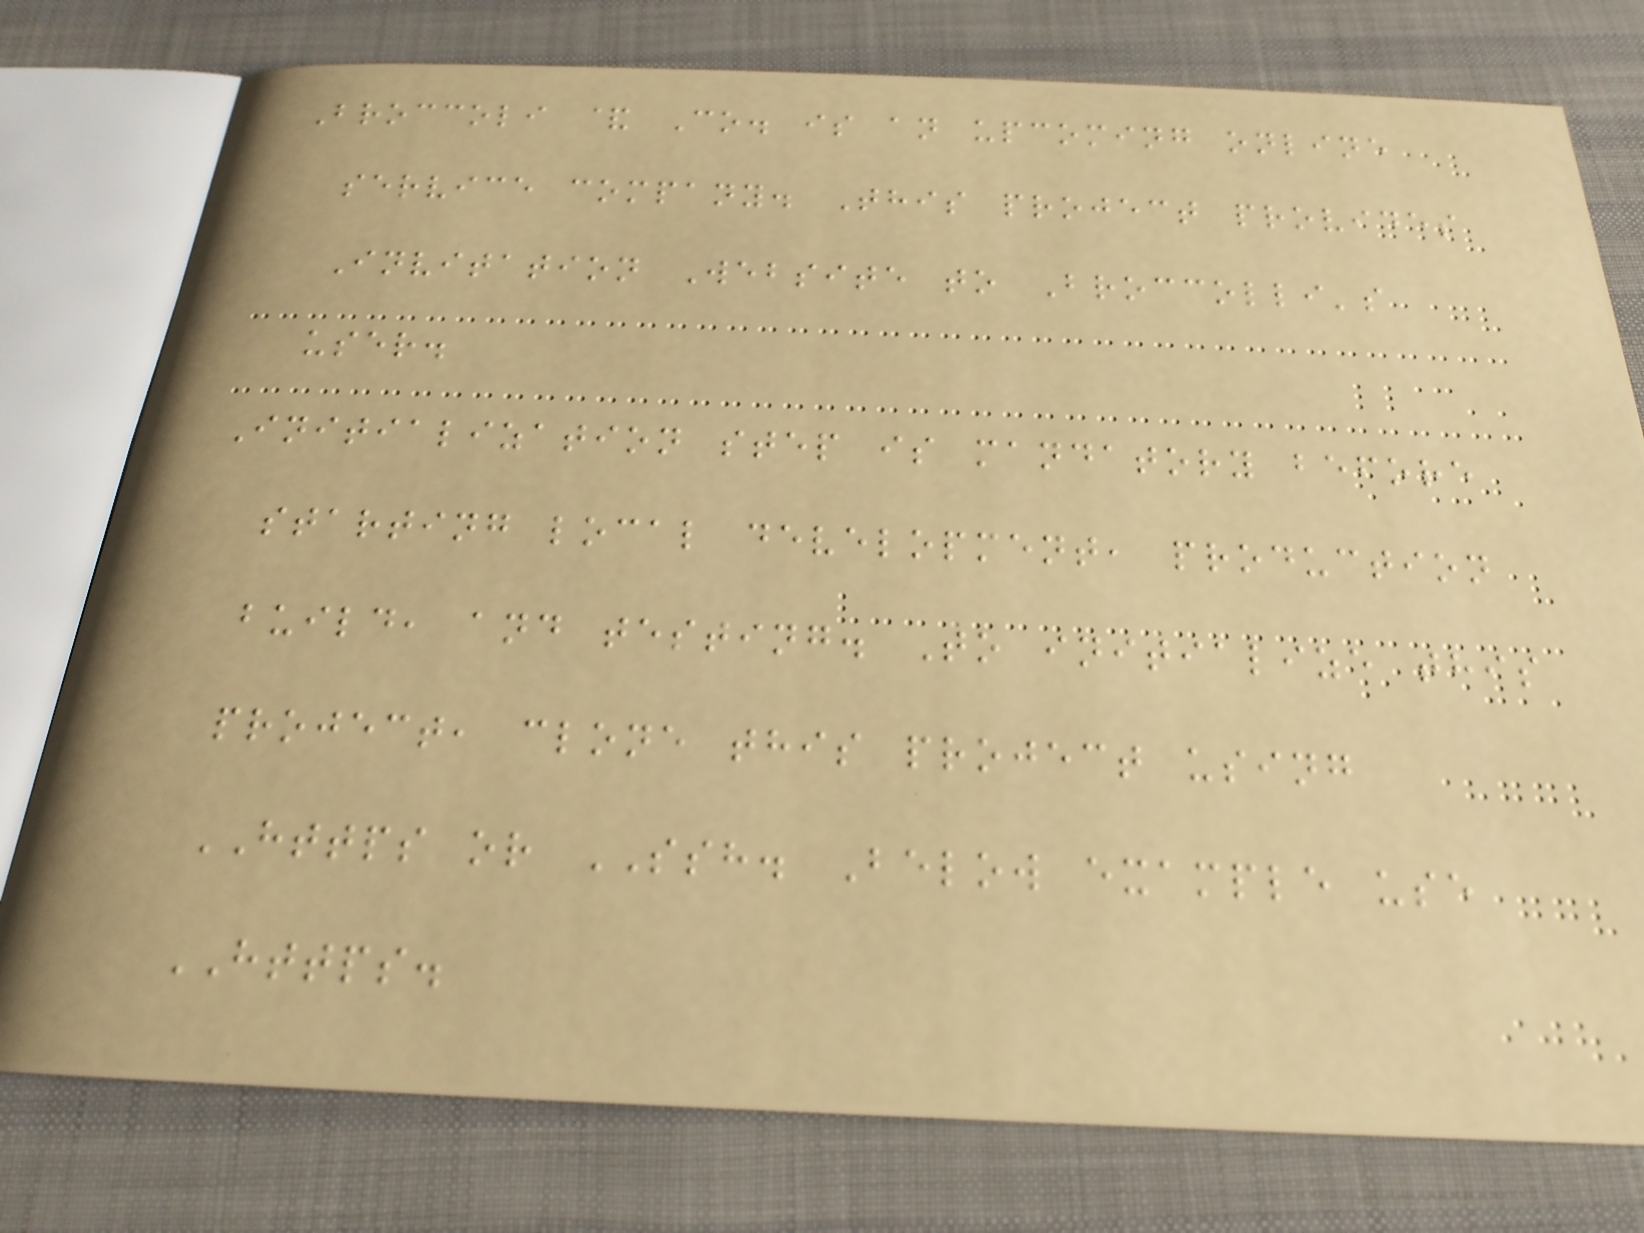Broccoli & Co. is an upcoming online
service company. This project provides
Invitation Website to Broccolli's
user.
Initialization step is mandatory before
starting local development, production
build, and testing. To initialize this
project, clone this project using
HTTPS or SSH. Below example use
HTTPS.
